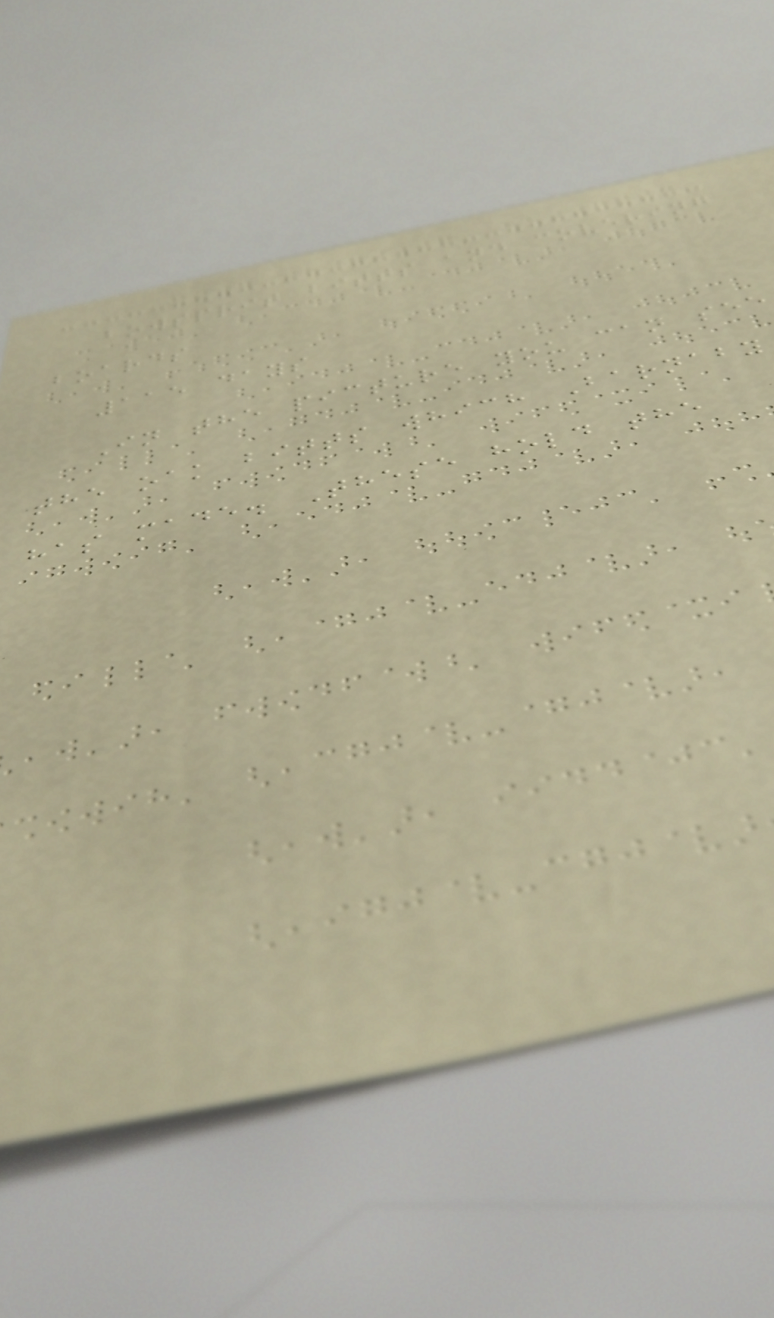bowsprit bitts and covering
boards
115 days
In the picture you can see
the oak bitts which Barnaby
has made. These hold the
